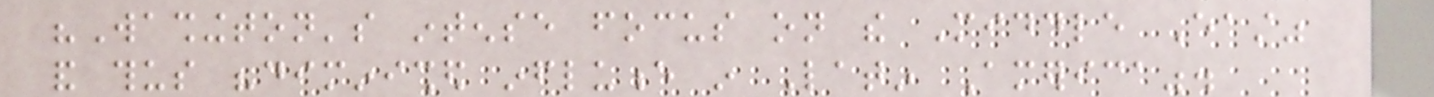"Washington's intense focus on the Middle East"
and thus "diminished influence in Latin America".
